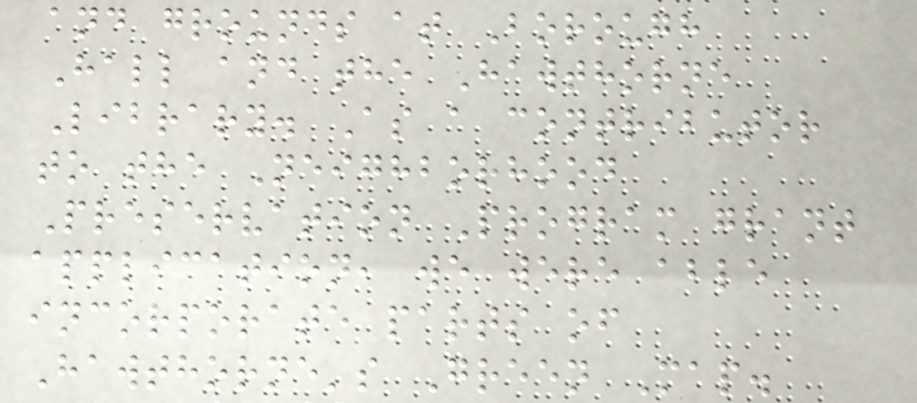and grounds at Borough
Hall and the Hawthorne
Library. As a contributor
to the Neighborhood
Preservation Program grant
application, we were able
incorporate parts of
Hawthorne's Green Map.
